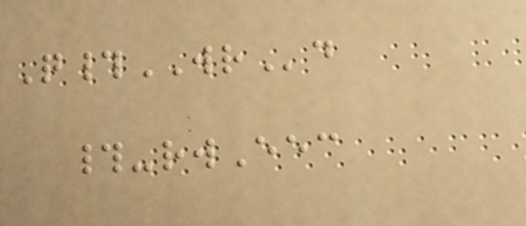Q#WRd
#-rwEec
